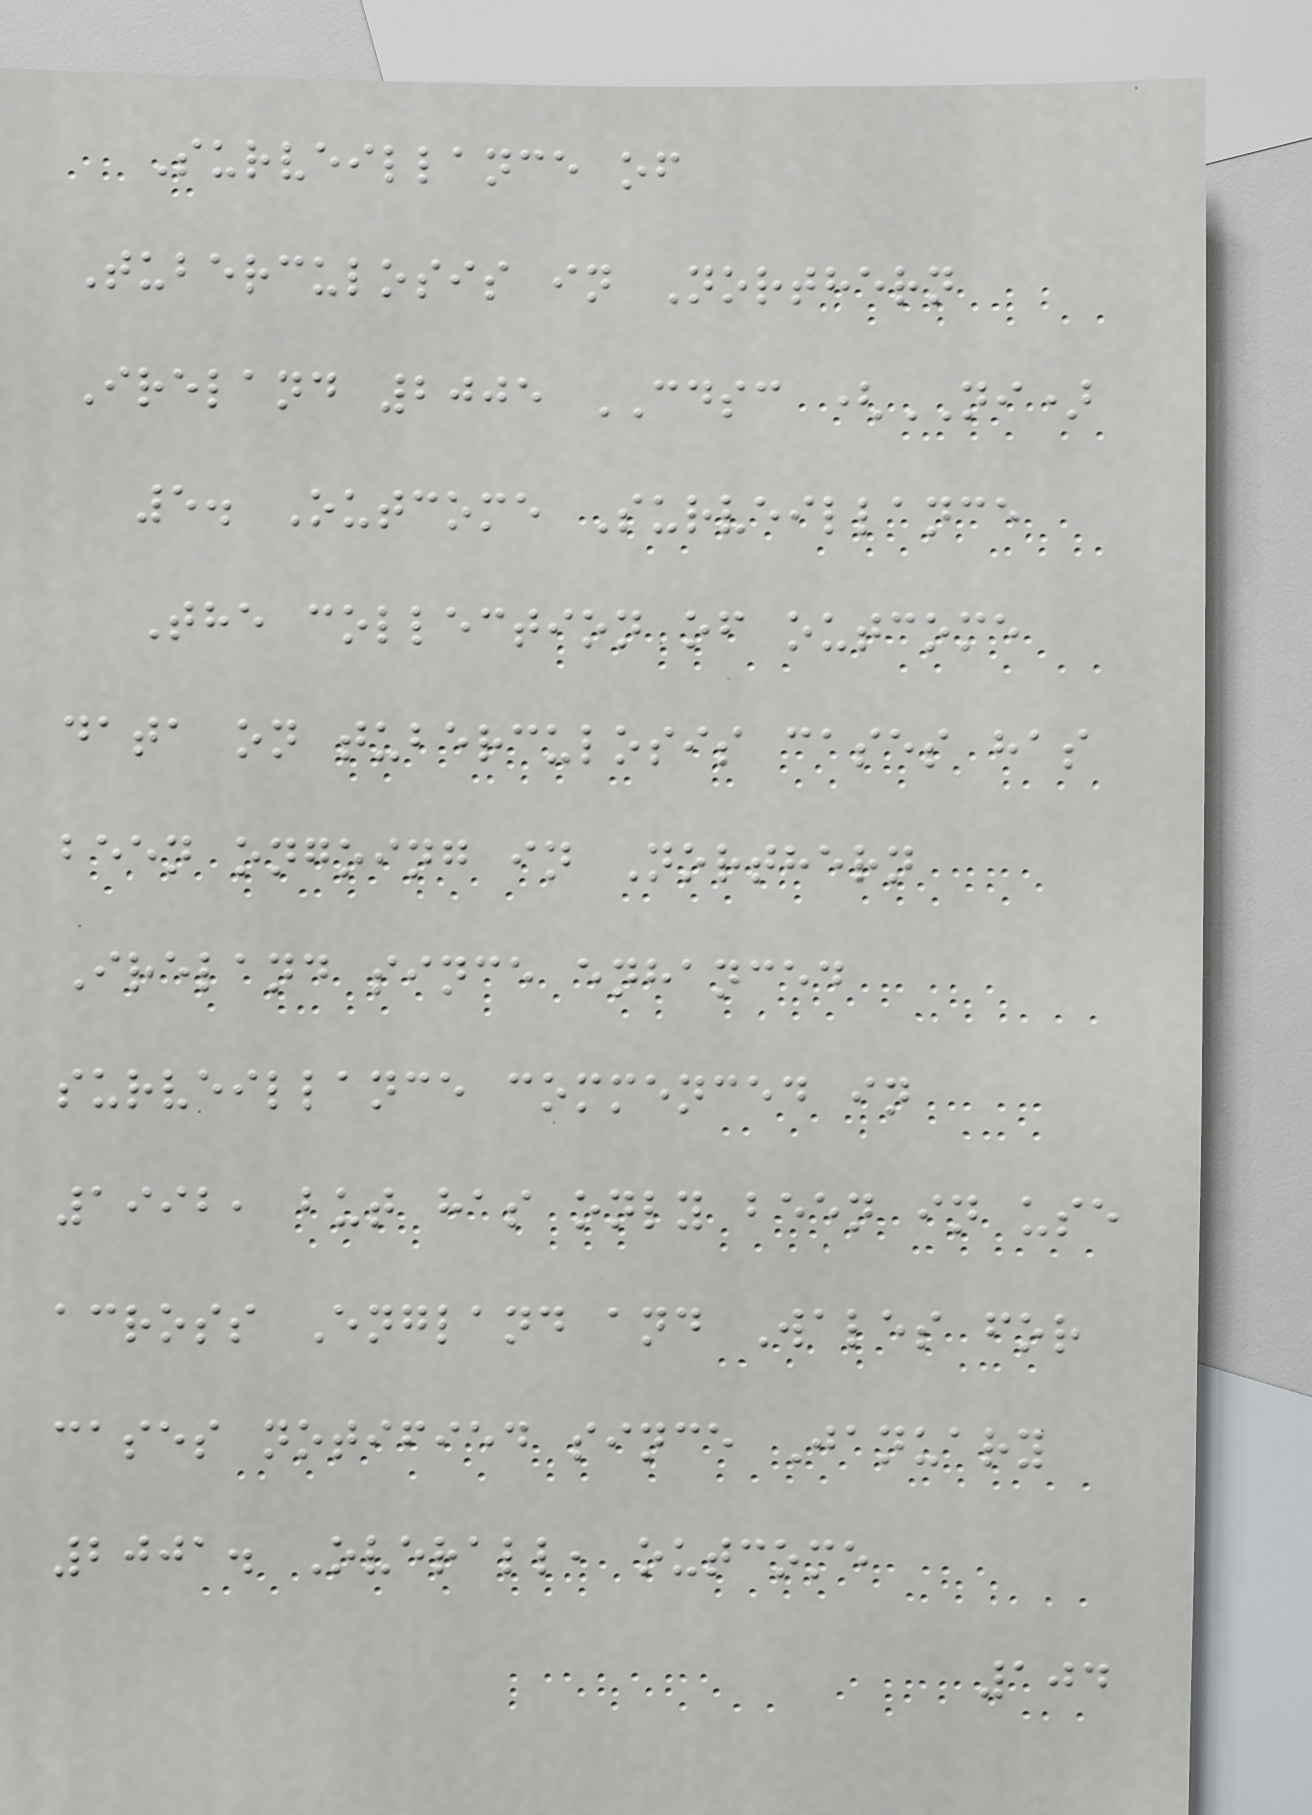Surveillance of
Tuberculosis in Northern
Ireland 2005 CDSC (NI)
5. Outcome Surveillance
The collection of outcome
data on tuberculosis cases has
been ongoing in Northern
Ireland since enhanced
surveillance commenced in
1992, but has only been in use
across England and Wales for
cases notified since January
2001. Overall, outcome
104
